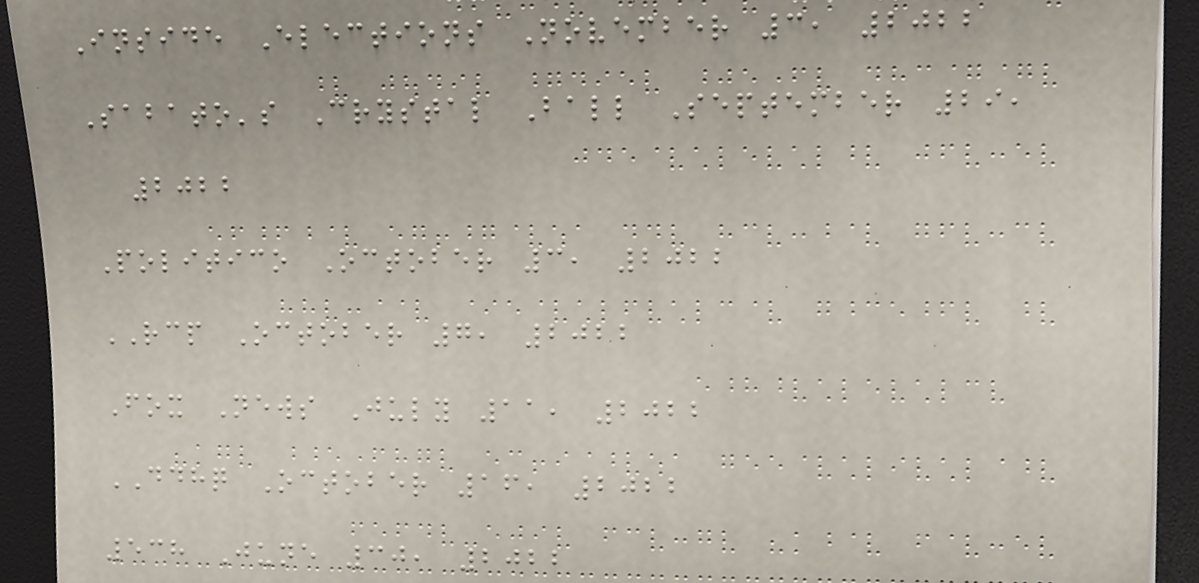Inside Elections November 3, 2022
Sabato's Crystal Ball September 29,
2022
Politico October 3, 2022
RCP October 7, 2022
Fox News July 11, 2022
DDHQ October 16, 2022
538 June 30, 2022
